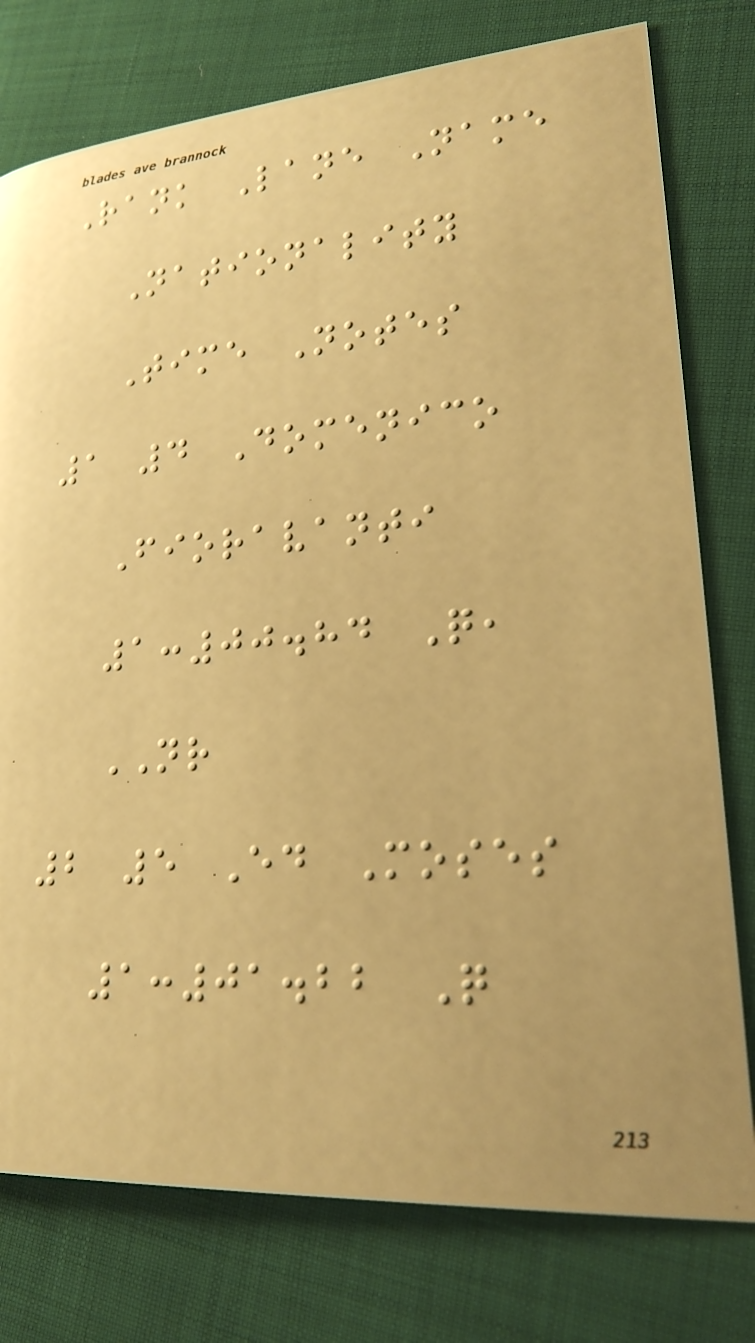Rank Lane Name
Nationality
Time Notes
1 4 Domenico
Fioravanti
1:00.84 Q,
NR
2 5 Ed Moses
1:01.22 Q
